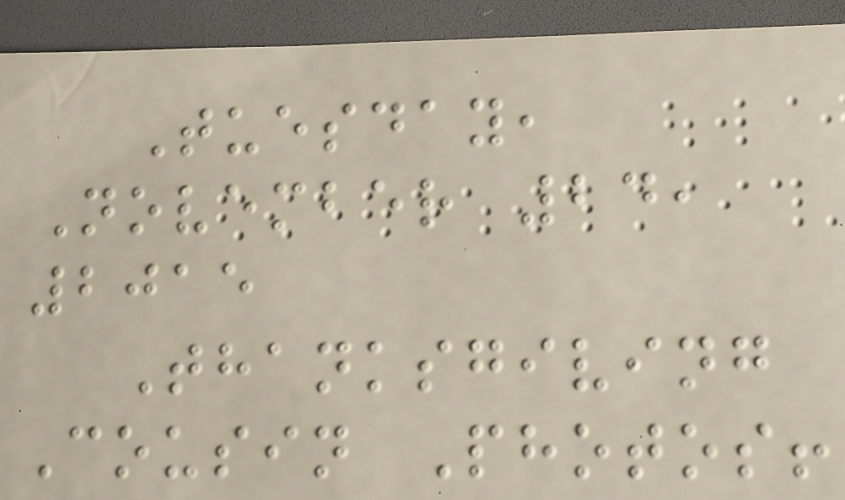Tuesday,
November 24,
2015
Thanksgiving
Cousin Photos!
